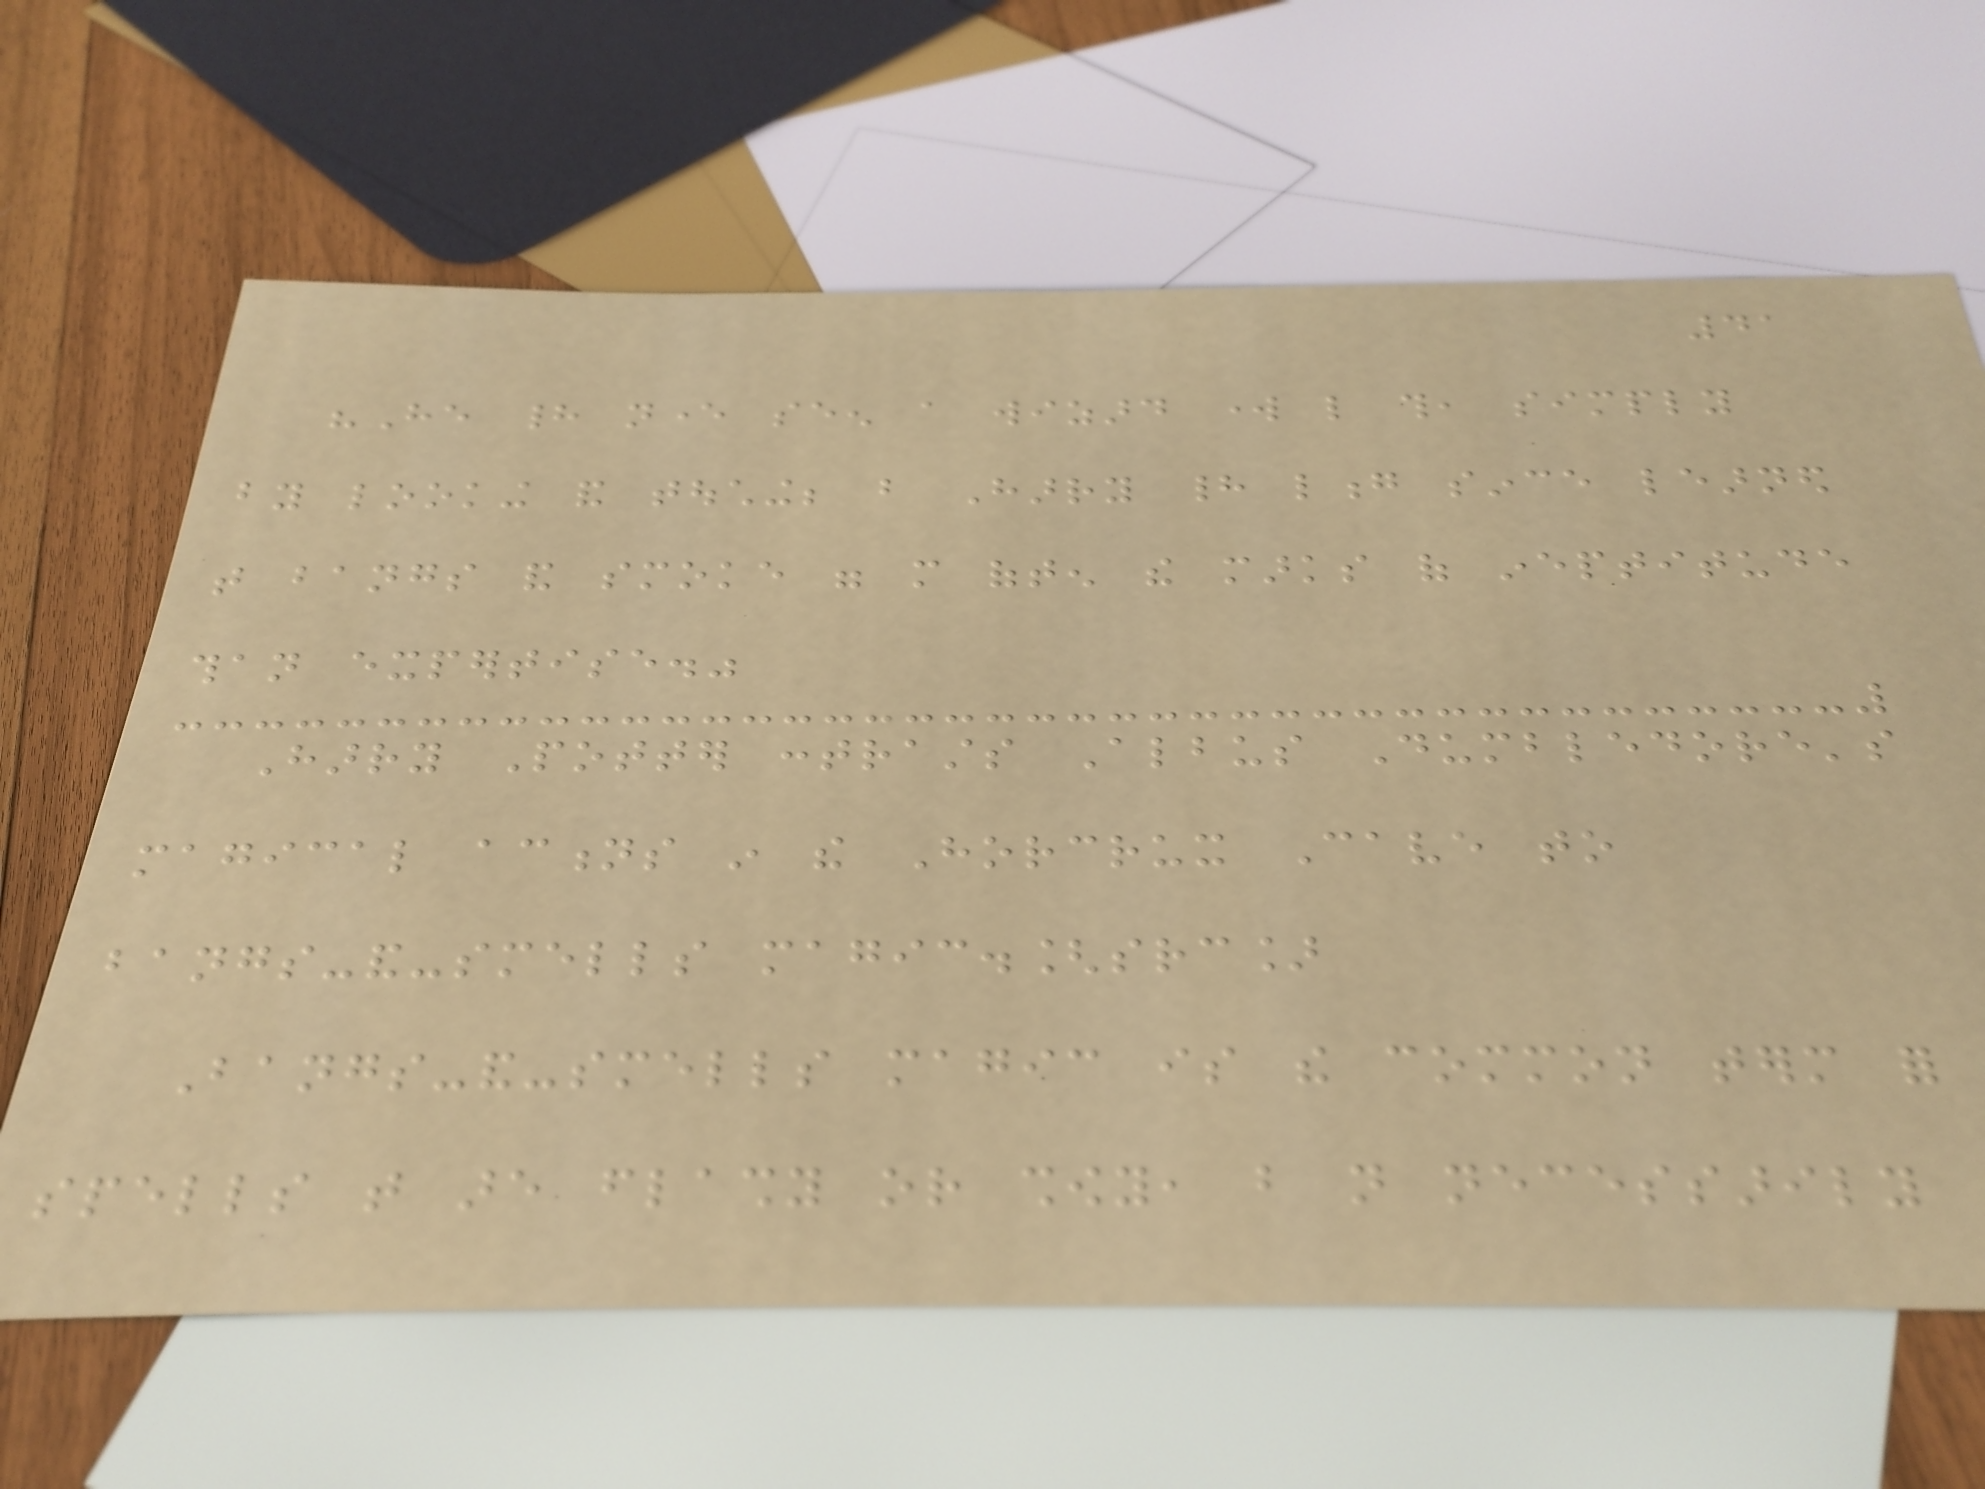41
"He had never seen a wizard work like this, simply
by looking and touching; but Harry had long since learned
that bangs and smoke were more often the marks of ineptitude
than expertise."
Harry Potter contrasts Albus Dumbledore's
magical actions in the Horcrux Cave to
bangs-and-smells magic.[src]
Bangs-and-smells magic is the common term for
spells that are flashy or showy, but not necessarily
